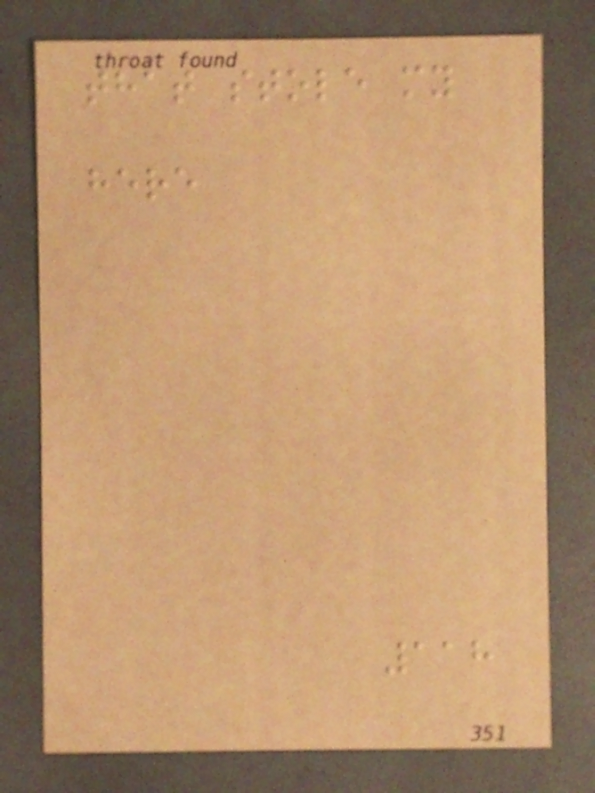that stole my
here
118
